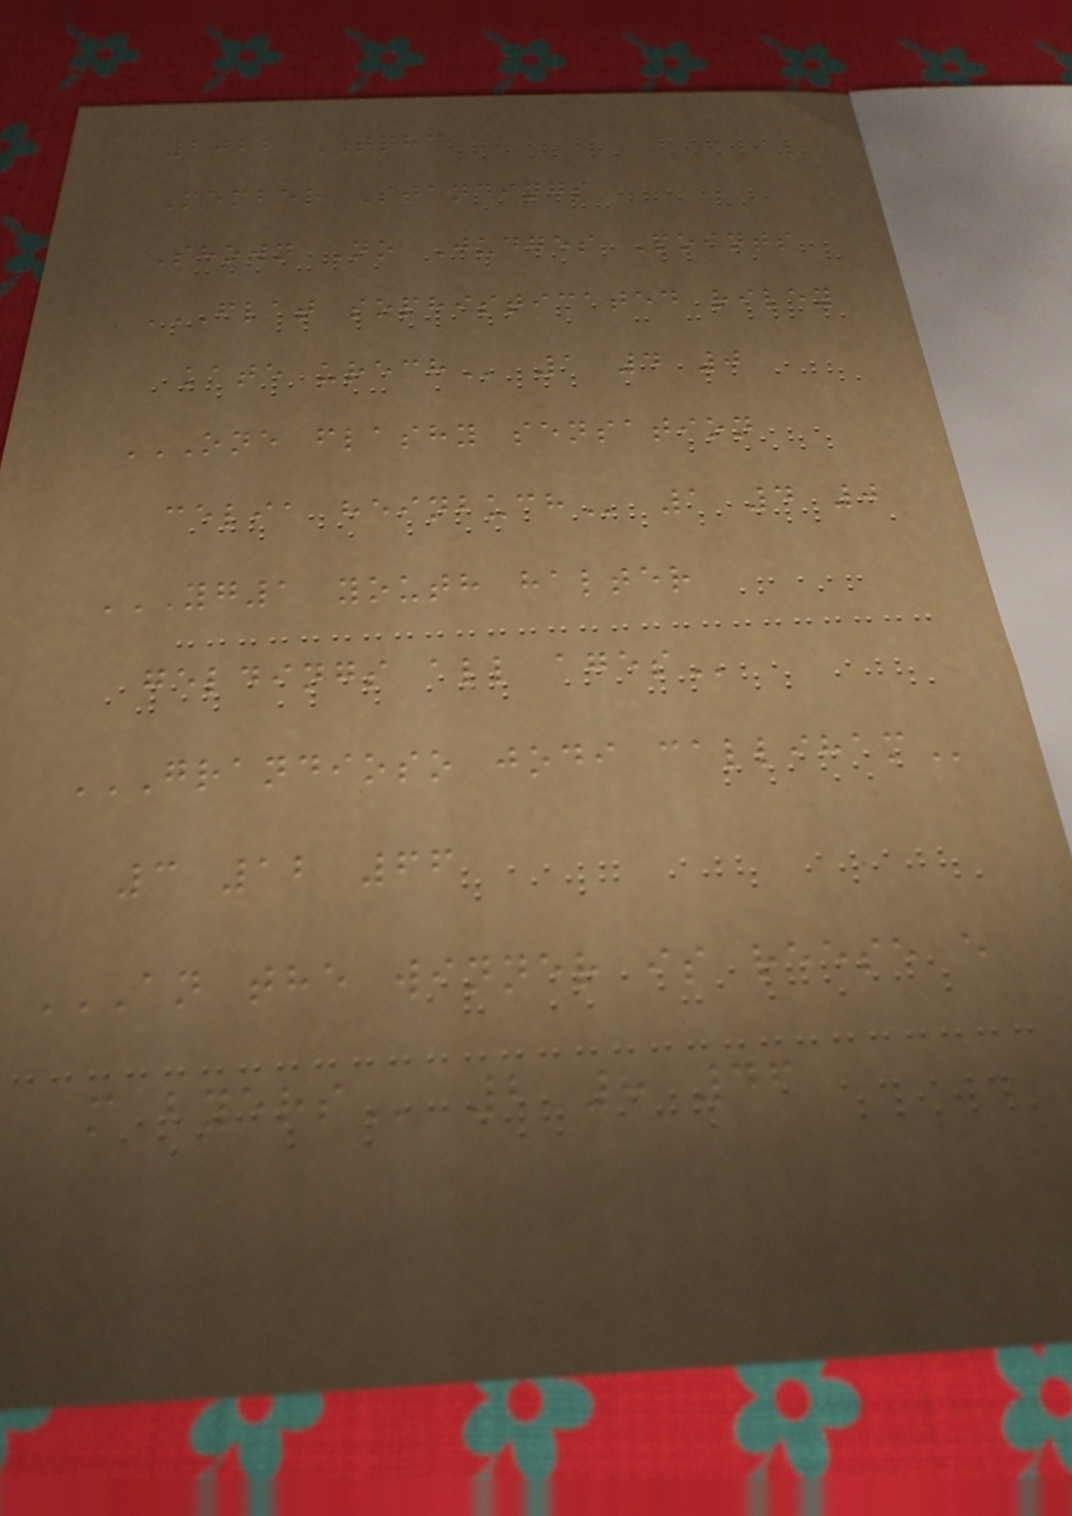2022 TPHC
Member Standings
Shown No Judges Points
FLAT SOPHISTICATED RILEY
KATE URECH 1 4 0
ONE FLASHY SENSATION
CELIA HEINBUCH 1 4 0
YG1 YOUTH HALTER
GELDINGS ALL AGES
GRANDIOSO JODI CALLIHAM
3 12 66
AN THE WINNER IS REESE E
M BYERS 2 8 46
